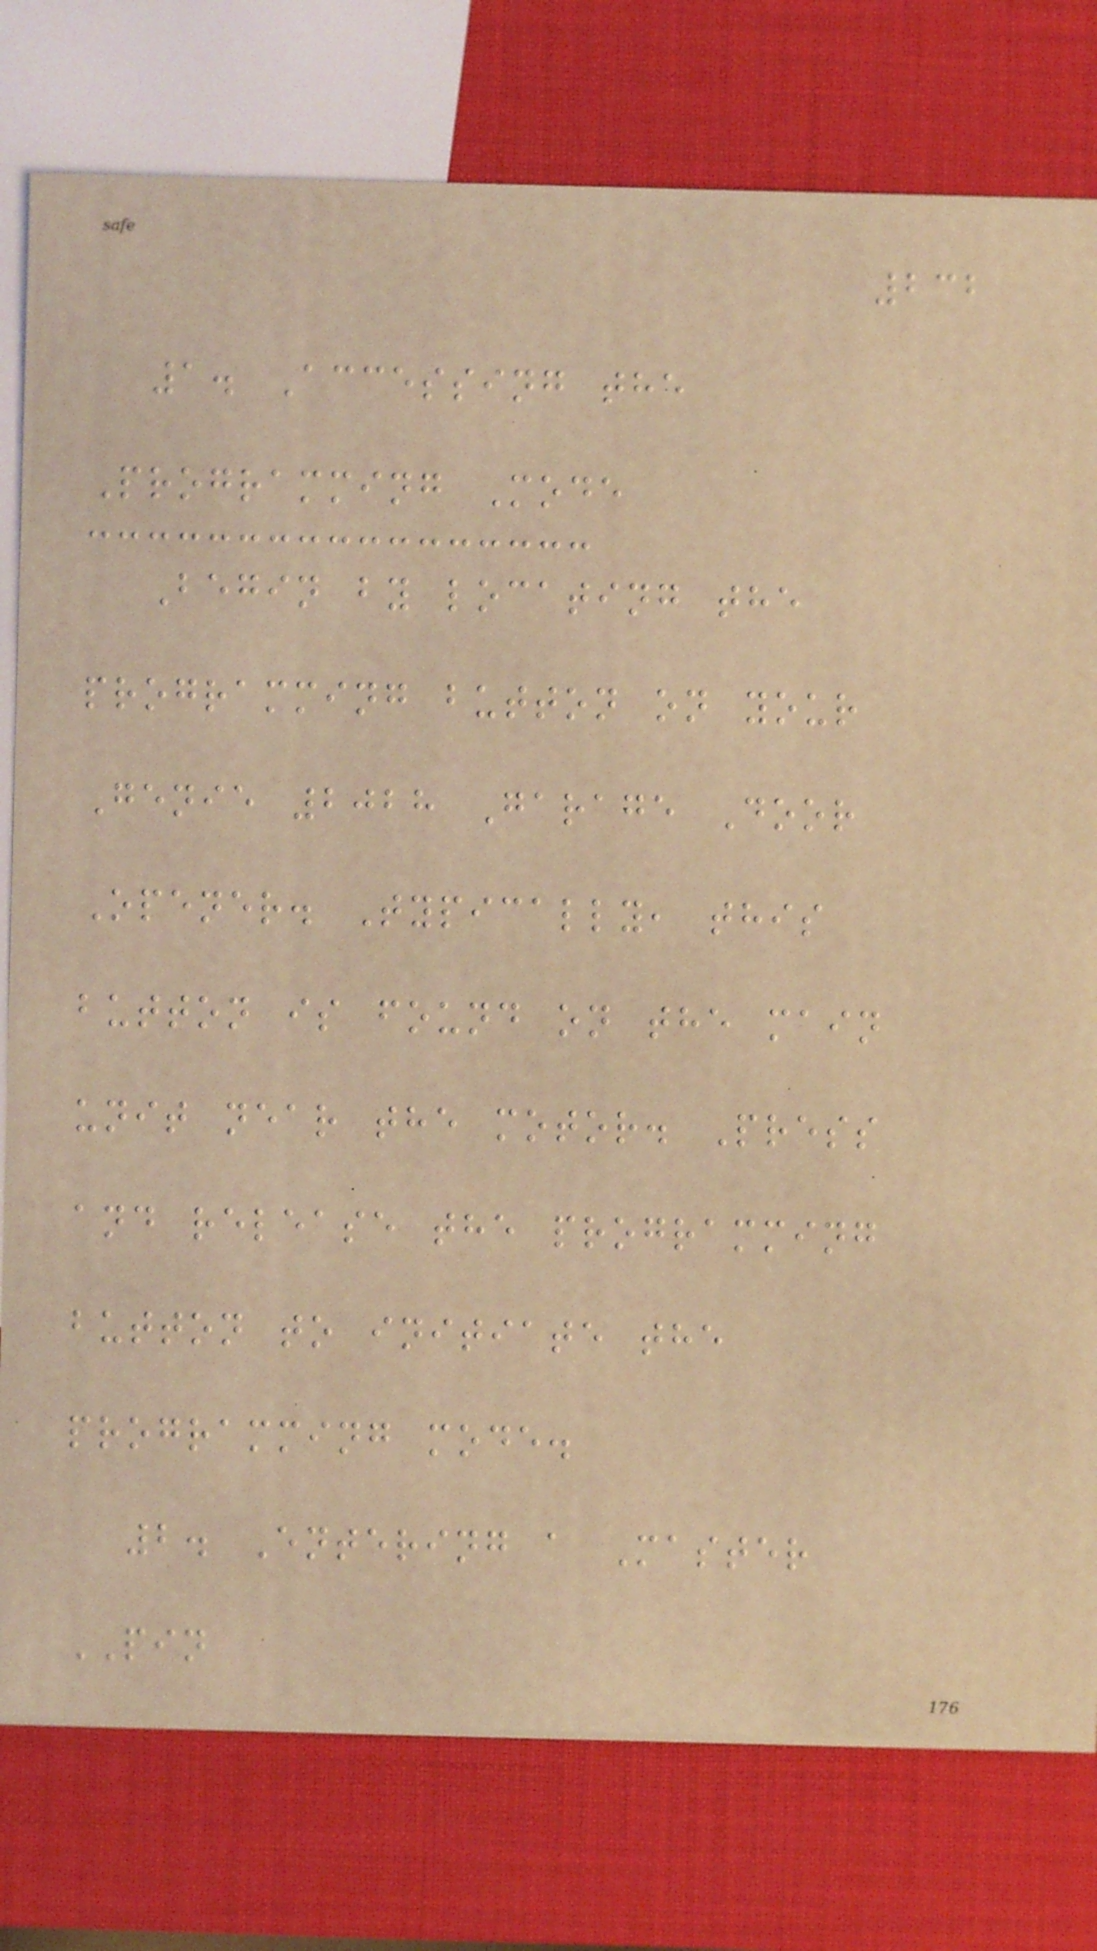232
1. Accessing the
Programming Mode
Begin by locating the
programming button on your
Genie 2028 Garage Door
Opener. Typically, this
button is found on the main
unit near the motor. Press
and release the programming
button to initiate the
programming mode.
2. Entering a Master
PIN
